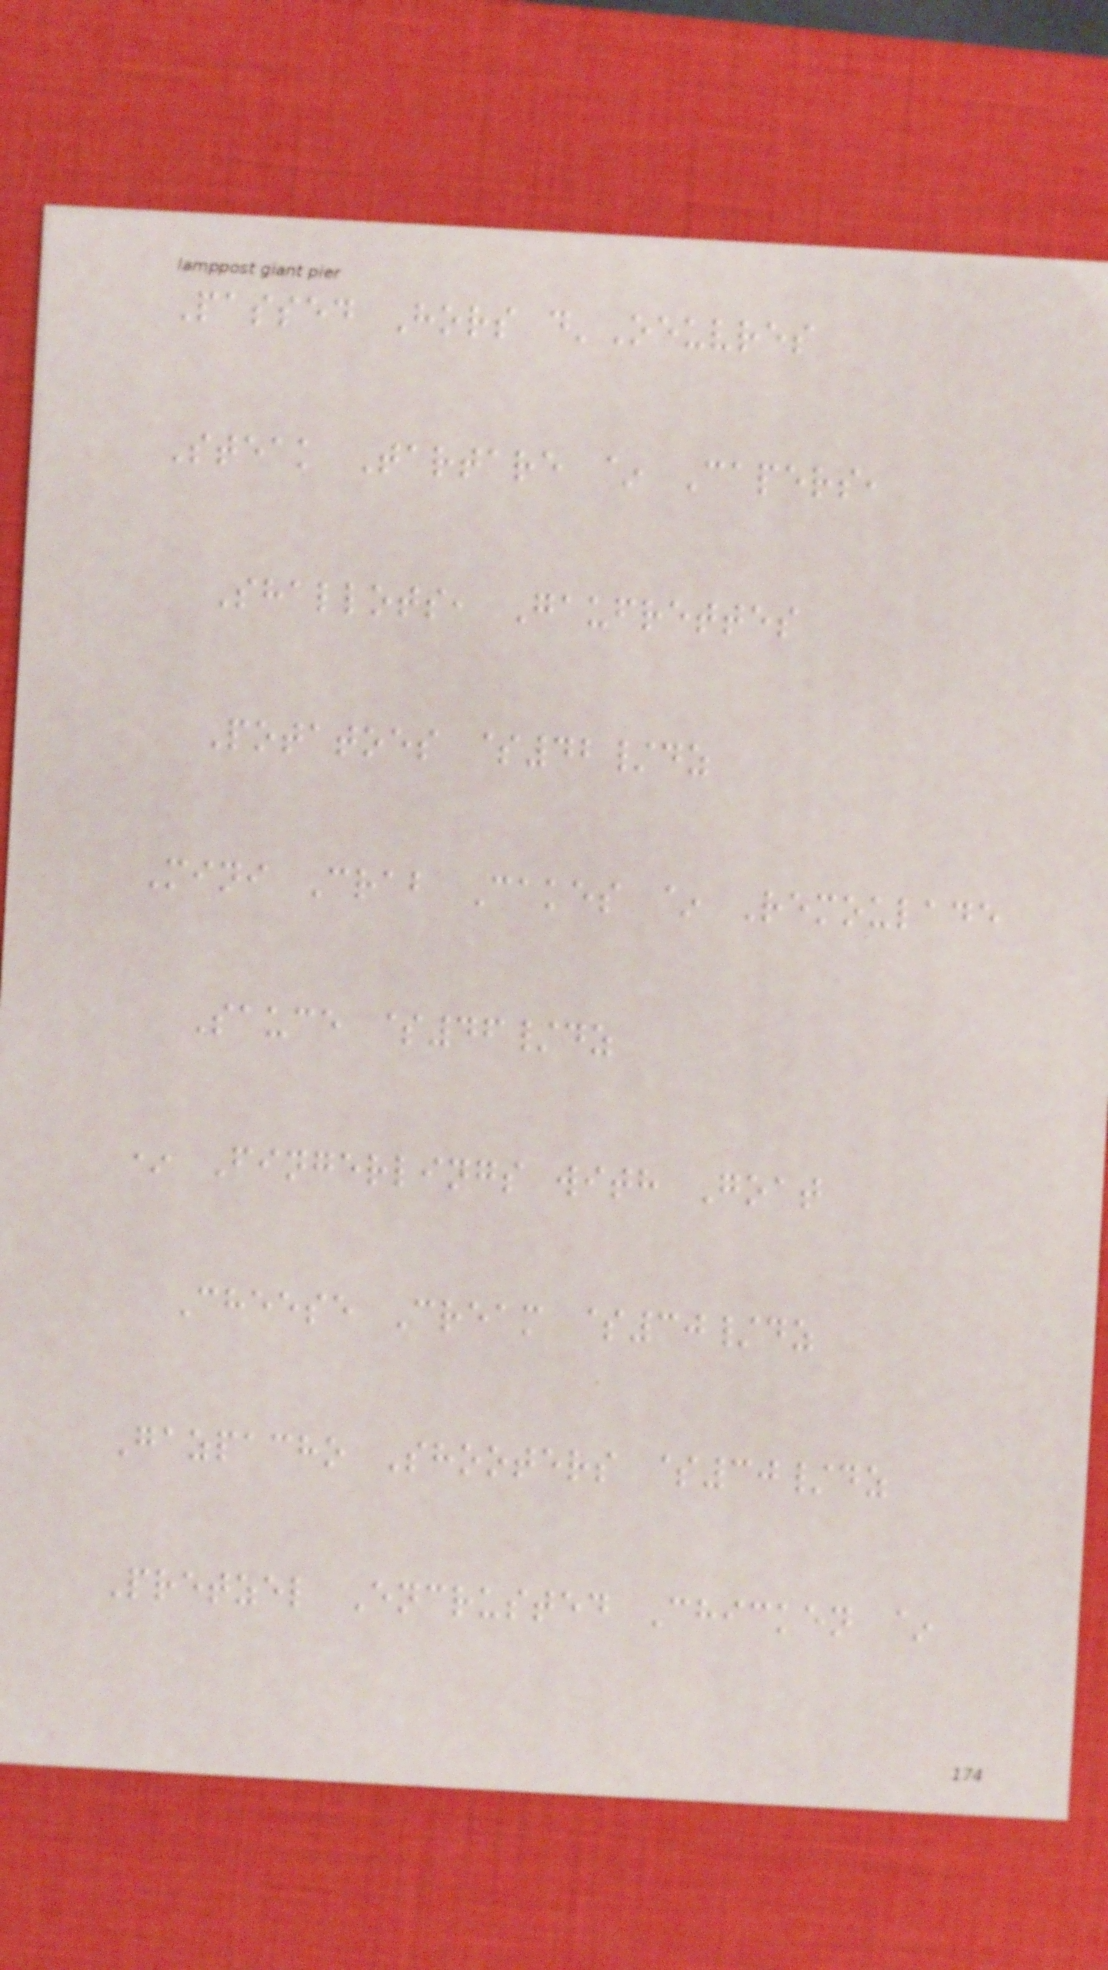Passed Hors d'Oeuvres
Steak Tartare ~ Capers,
Shallots, Gaufrettes
Potatoes $42/dz
Mini Crab Cakes ~ Remoulade
Sauce $46/dz
* Fingerlings with Goat
Cheese Cream $30/dz
Gazpacho Shooters $30/dz
Pretzel Encrusted Chicken ~
